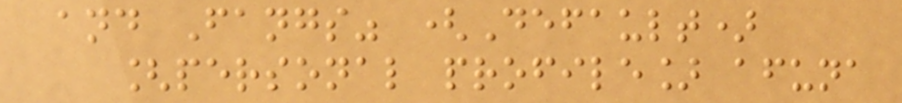and Fangs" (Default)
[personal profile] afuna
